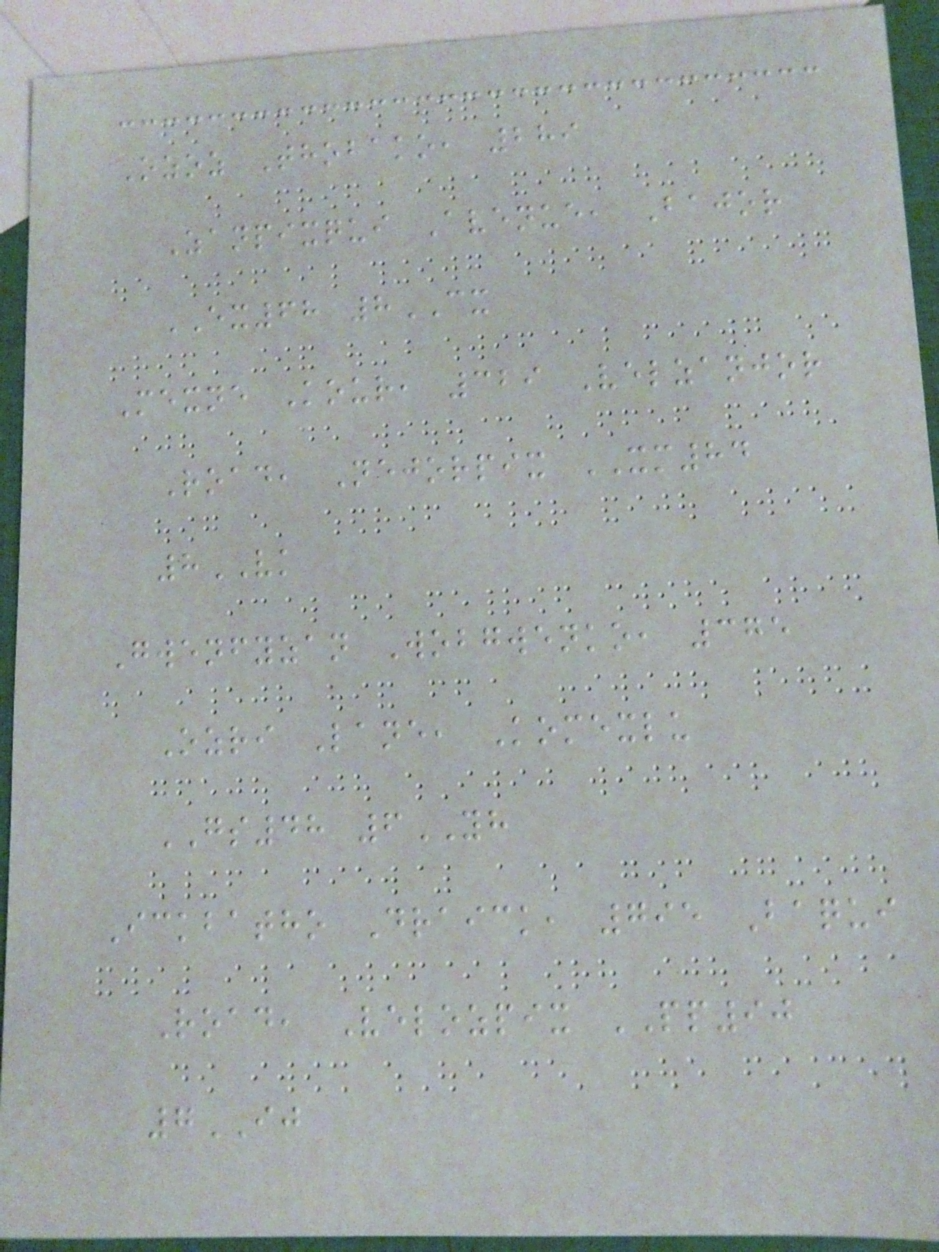Ozoz Thobako, 289
Zanpixqui Avenue, Bajor
EX68 8CX
Mexne Kour, 329 Velzanjor
Road, Nejorpix XM84
8VK
Gwenfyzan Wobgwenko, 375
Ozri Lane, Komexlu
GS48 6YH
Ickbatho Draick, 795 Baqui
Road, Velozpix PP90
7IJ
